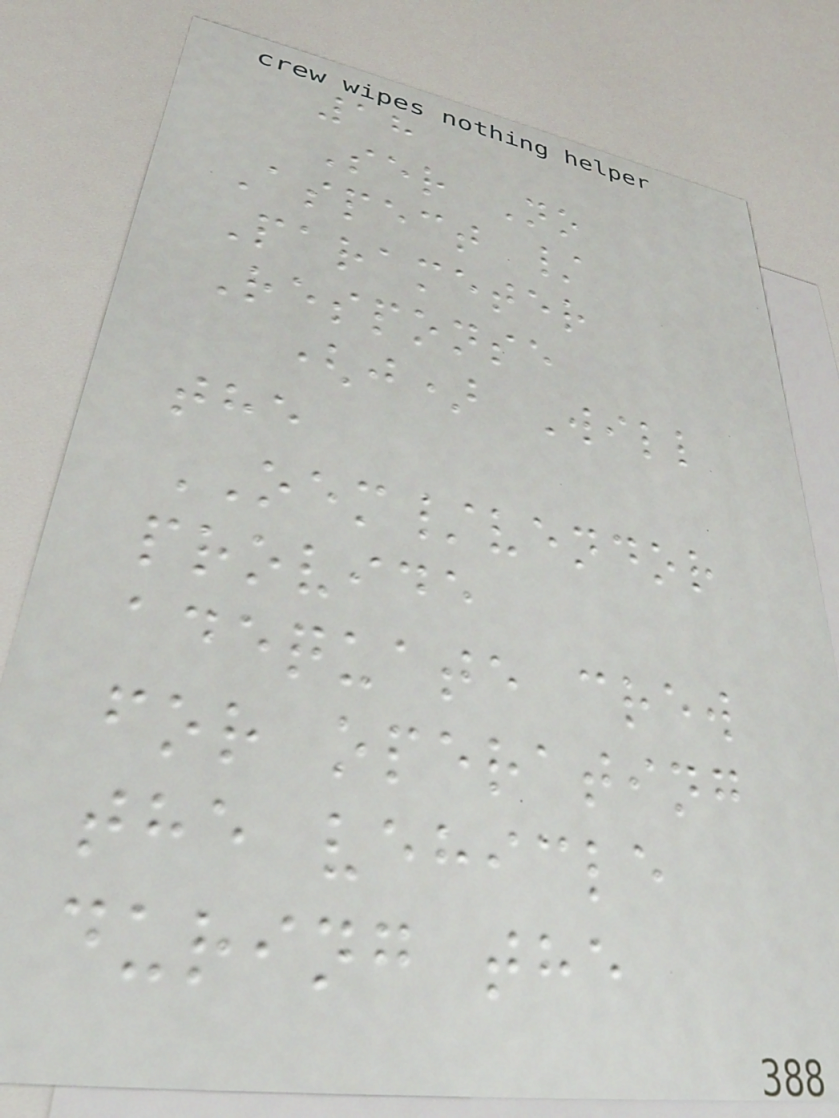18
Ser No
Aspect /
Parameter
Response
(j) Will
the
OEM/vendor
provide
adequate crew
for operating
the vehicle
during the
